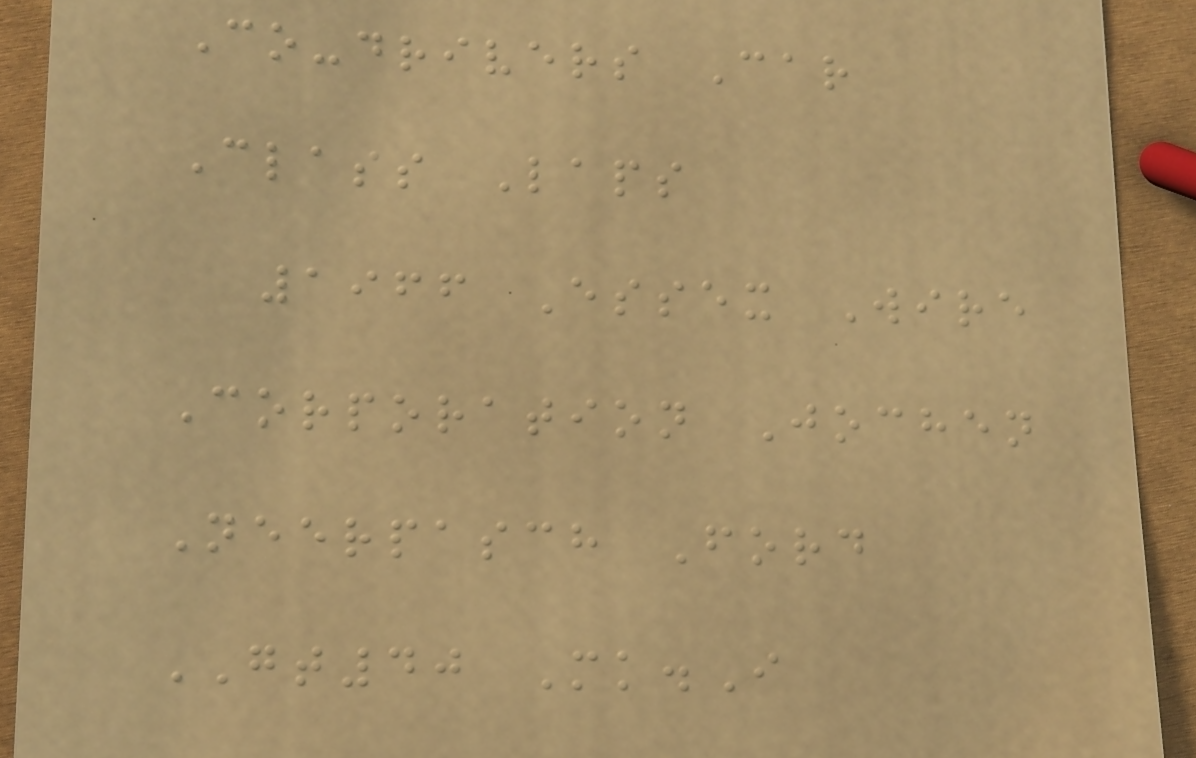Co-drivers Car
Class Laps
1966 Essex Wire
Corporation Jochen
Neerpasch Ford
GT40 Mk.I
